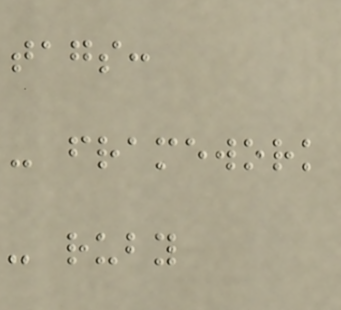tags:
- framework
- ruby
